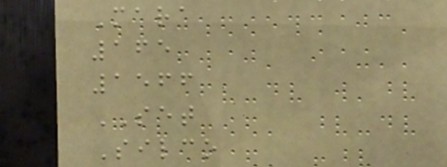Mara
165
1566
SET
Silco
